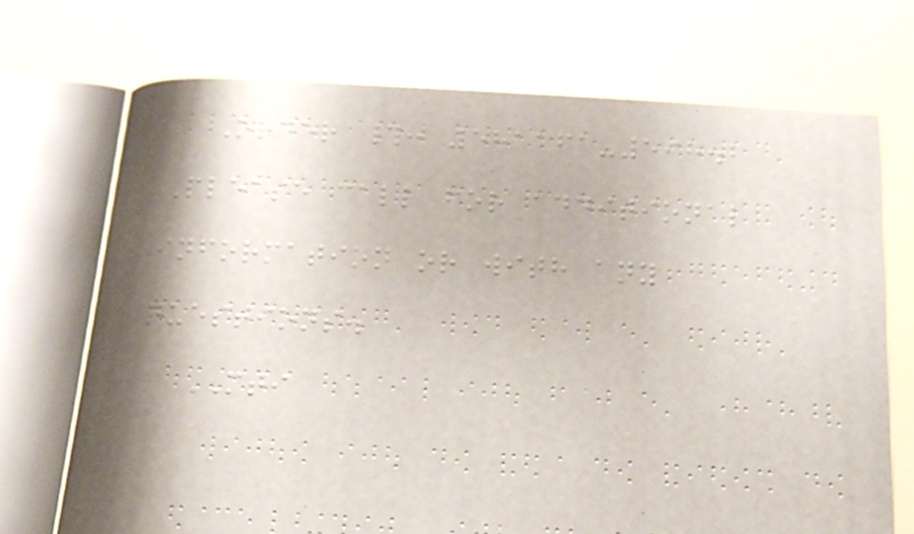Order #: 581161-598.2
Please call for additional
information or with any
questions.
MTI
